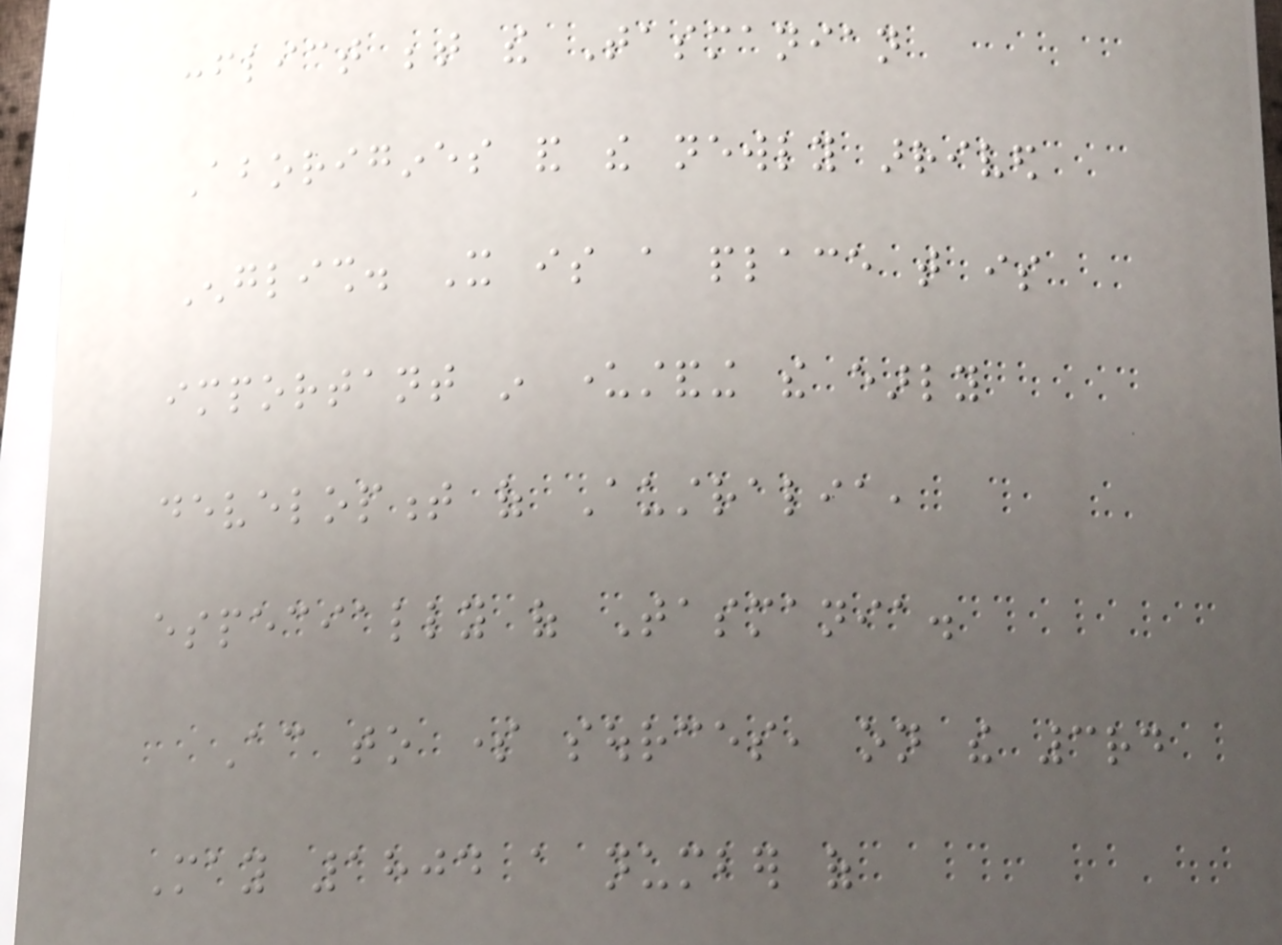conflict between the Tasmanian
Aborigines and the newly arrived
English. It is a place that is
important in understanding the early
development of Australia,
especially of Tasmania.
According to some sources, on the 3rd
May 1804 a number of
